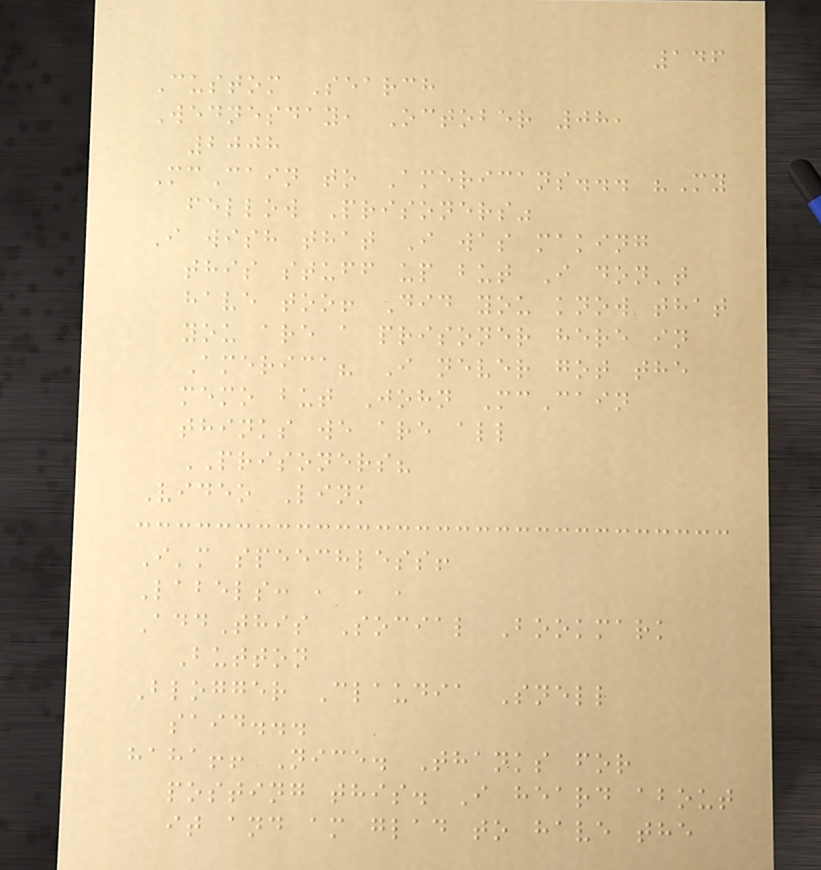146
Custom Search
Wednesday, October 08,
2008
McCain to Americans... "My
fellow Prisoners"
I wish that I was making
this stuff up but I don't
have too! Did you know that
you are a prisoner here in
America? I never got the
memo but John McCain
thinks we are all
PRISONERS?
Video Link
I'm speechless!
Labels: , , ,
AddThis Social Bookmark
Button
Blogger Claudia Snell
said...
haha!! Nice. Thanks for
posting this. I heard about
it and am glad to have the
